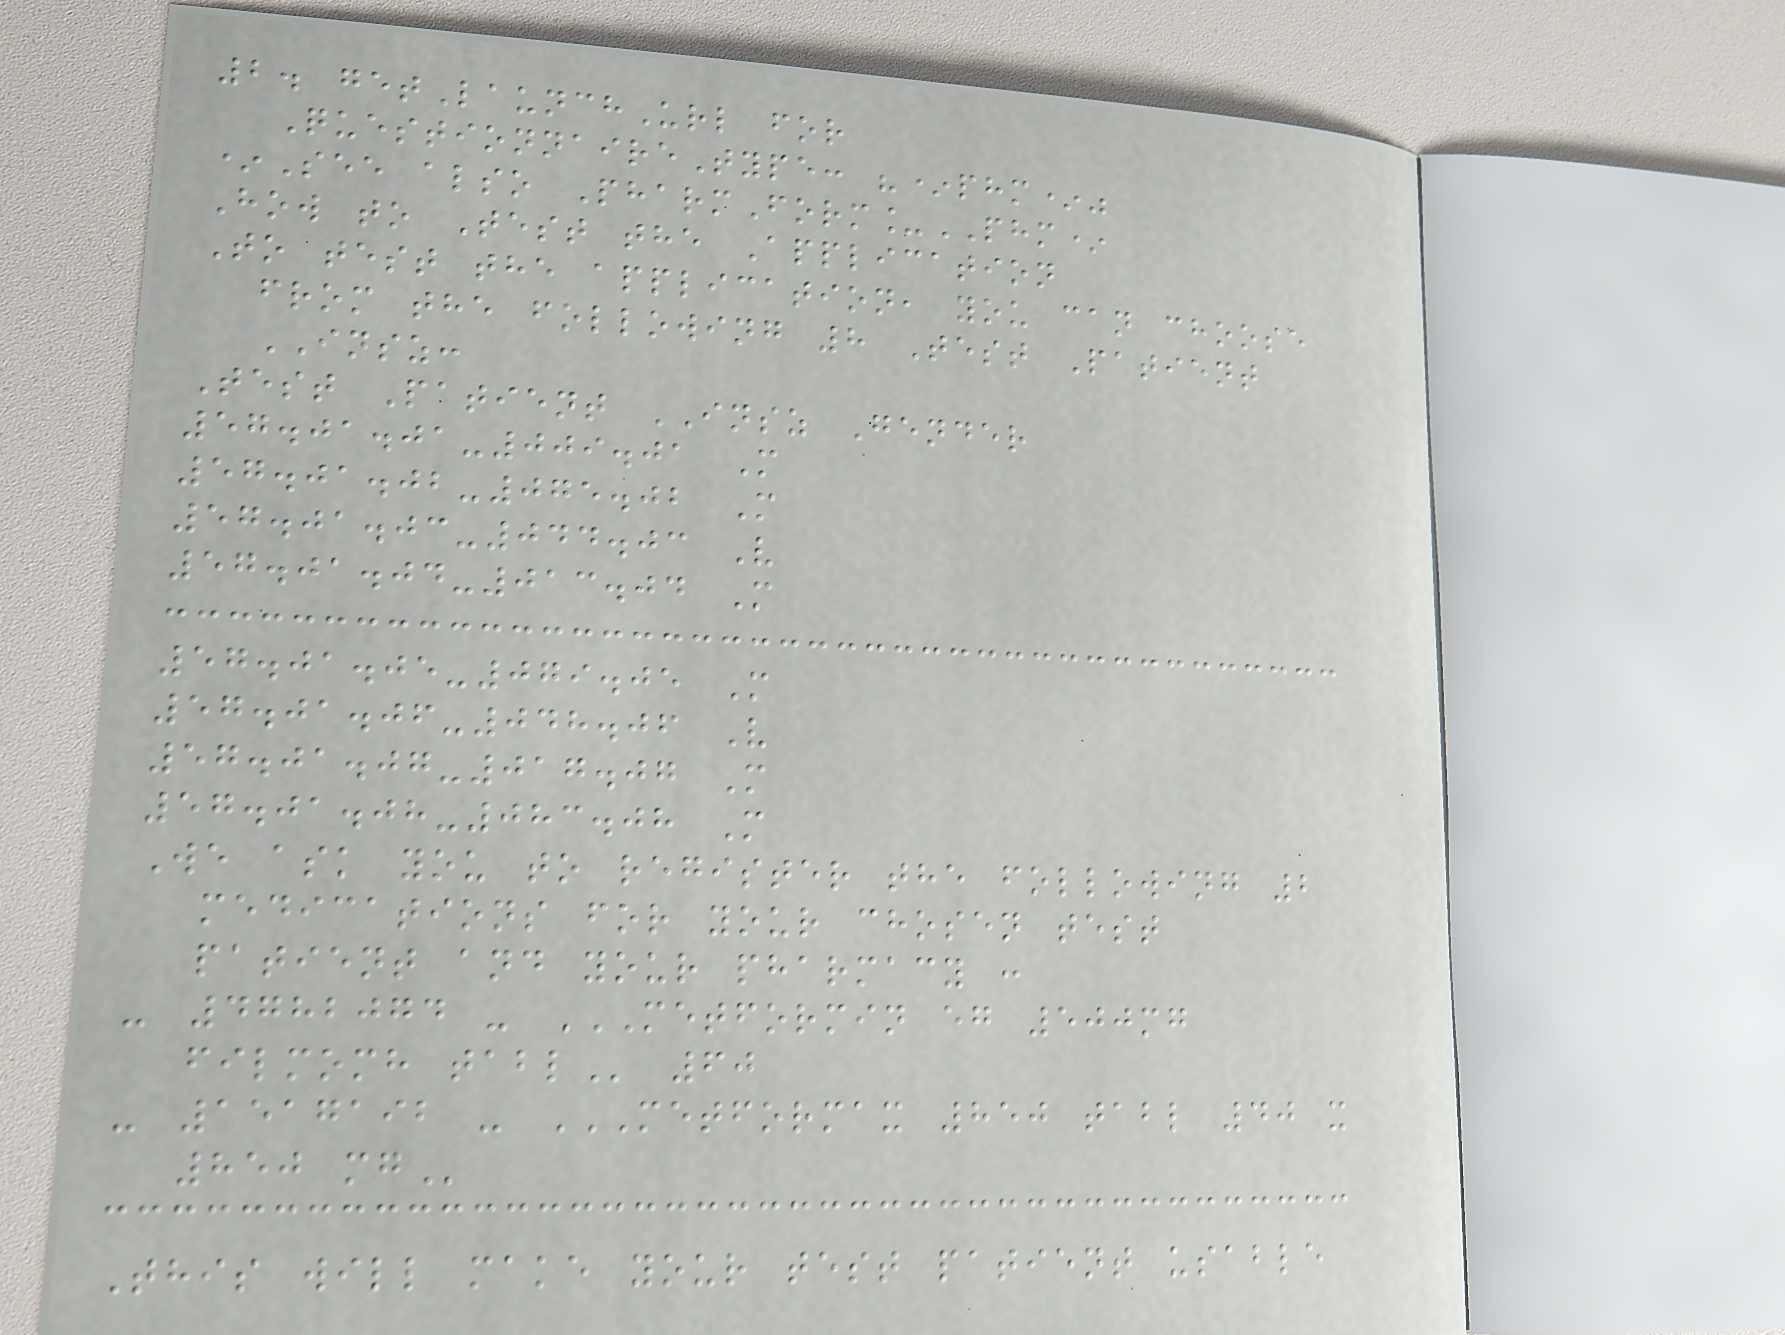2. getLaunchUrl for
QuestionnaireType: "*phm*"
*See also PharmForm_PHM*
How to Test the Application
To test the application, you can choose
from the following 8 Test Patient
INSZ:
Test Patient INSZ Gender
57.01.01-009.01 M
57.01.02-075.02 M
57.01.03-044.03 V
57.01.04-013.04 M
57.01.05-079.05 M
57.01.06-048.06 V
57.01.07-017.07 M
57.01.08-083.08 M
We ask you to register the following 2
medications for your chosen test
patient and your pharmacy :
- 4782074 - METFORMIN EG 500MG
FILMOMH TABL 60
- 1517192 - METFORMAX 850 TABL 40 X
850 MG
This will make your test patient usable
